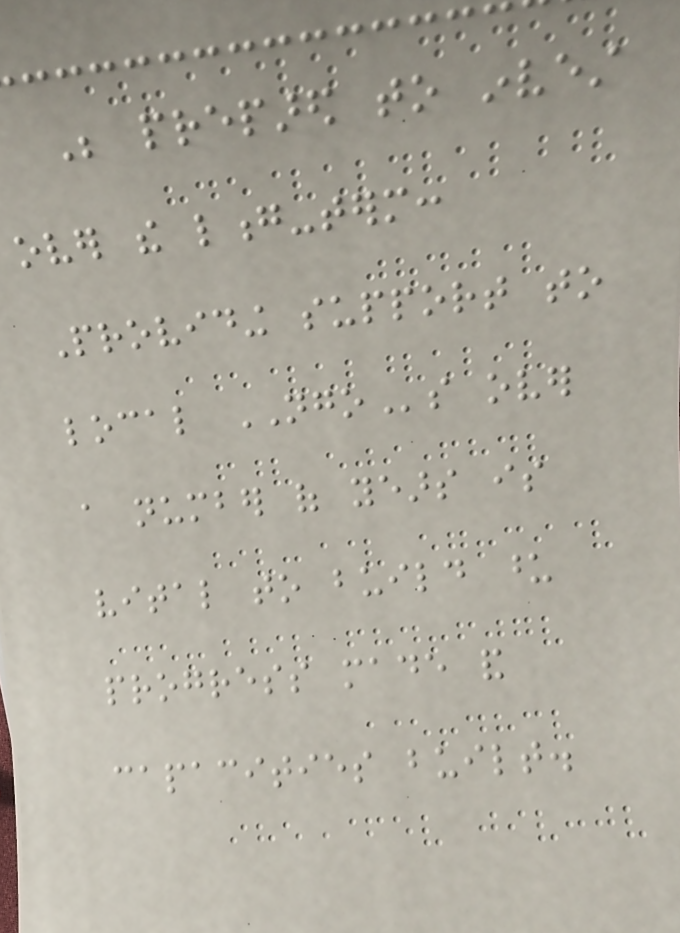Be prepared to invest
over the long-term:
Providing support to
local NGOs over
a number of years is
vital to build upon
progress made and
capacities built.
